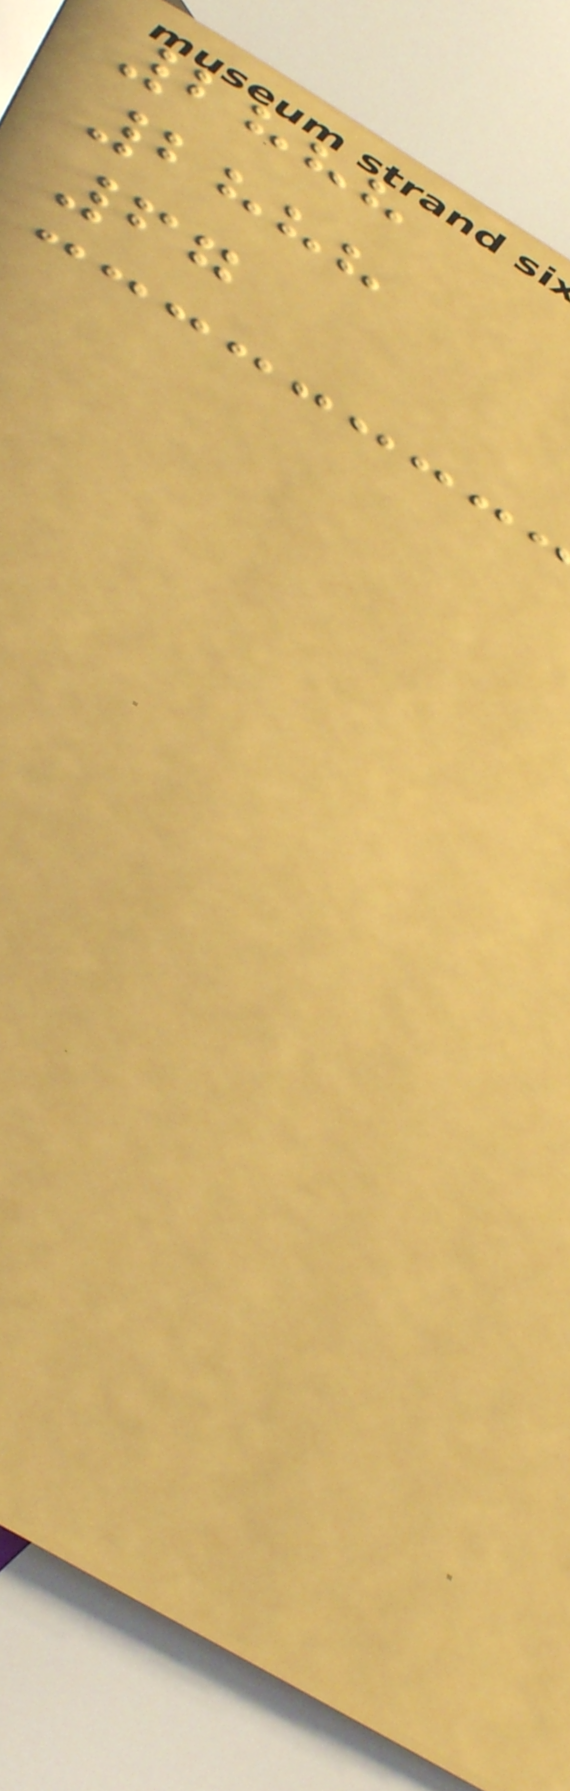2888
2888
67
